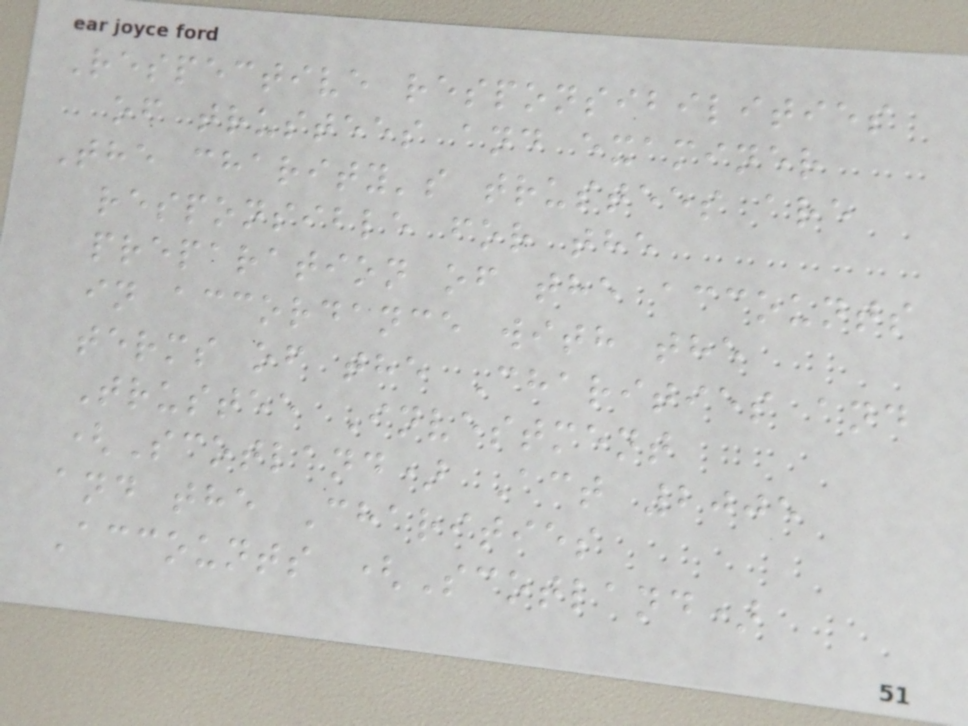Respective responsibilities
of trustees and examiner
The charity's trustees are
responsible for the
preparation of the accounts
in accordance with the
terms of the Charities and
Trustee Investment
(Scotland) Act 2005
and the Charities
Accounts (Scotland)
